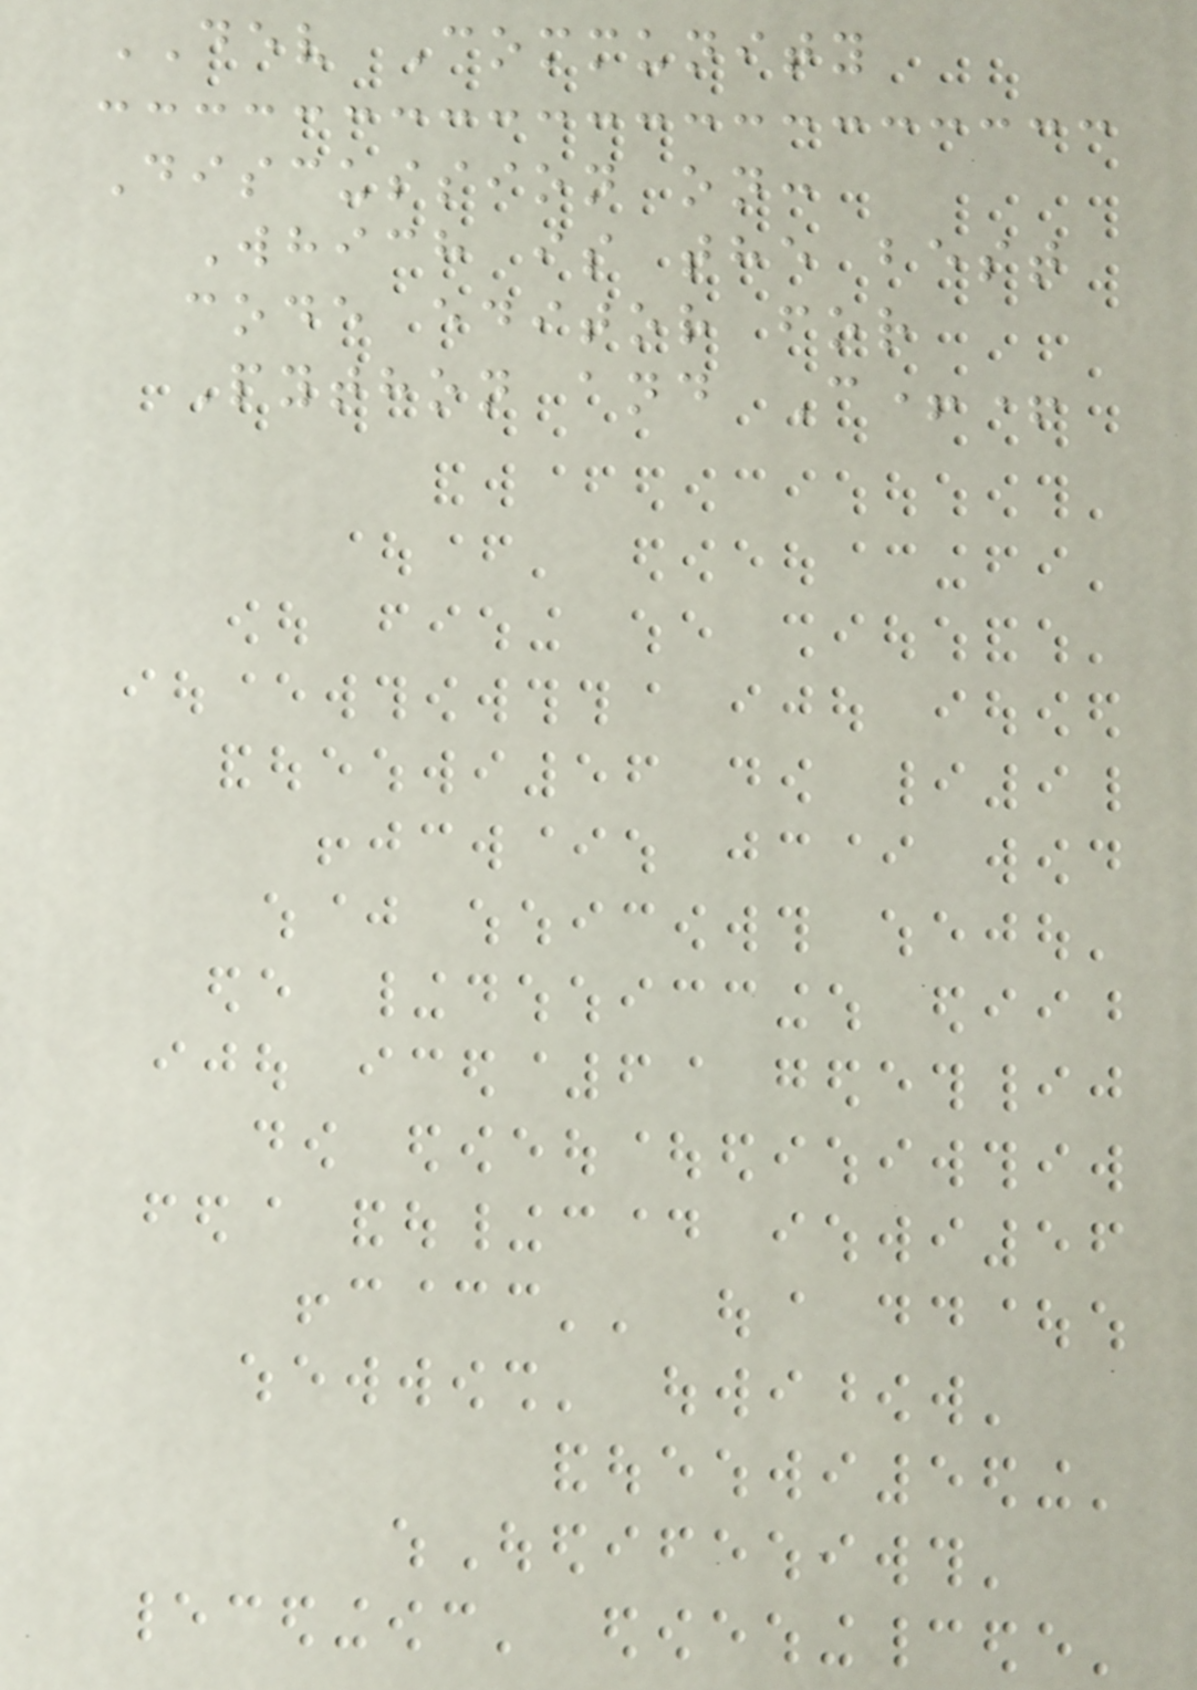DEV Community
Discussion on:
Which is the best
code editor for
Python and C++
